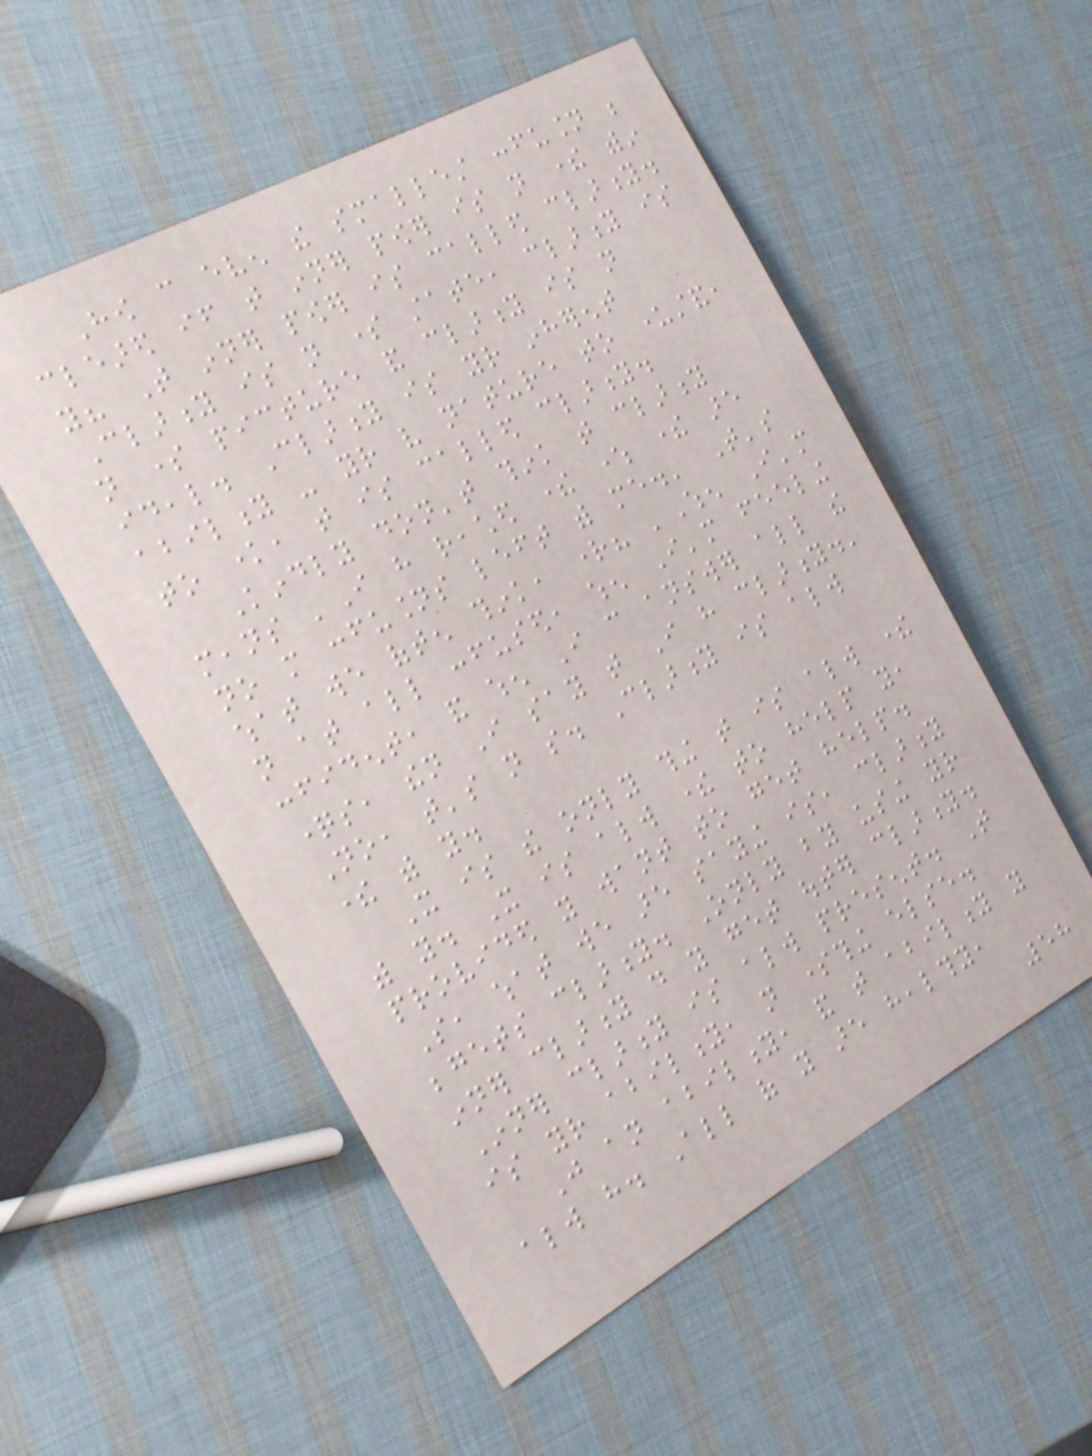How can even the smallest confusion be
cleared if that inner power is not there within
you? That inner power is called clarity.
Clarity is not some state, clarity is
not some picture and clarity is not
ideal. Clarity is your inherent
ability - your very nature to understand,
to know, that is called clarity.
Kindly don't think that clarity
means 'I have reached there where there are
no more confusions left with me.' That's
what we often think, right? 'When I'm
not at all confused, when I'm feeling
confident, and when I can answer all the
questions, then I say that I have clarity.'
No, that's not so. Clarity is always
there with you.
It is the only thing that is always there
with you. It is always there to help you,
provided you want to get help.
So, what we are saying is, clarity
begets clarity. Only by using your
inner clarity do you get outer clarity.
Inner clarity is always present. That
is your ability, not something else.
Just an ability, and that ability you
always have. All of you are healthy,
58
